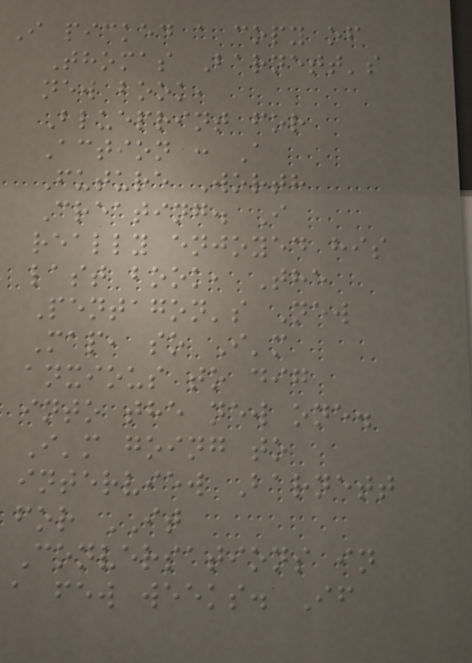I picked a copy of
Thomas Barnett's
new book,
Blueprint for
Action : A
Future Worth
Creating. I
really enjoyed his
last book, The
Pentagon's New
Map, so I'm
anxious to dig
into the new one.
I'm going to
interview Barnett
for IT
Conversations in
a few weeks. If
